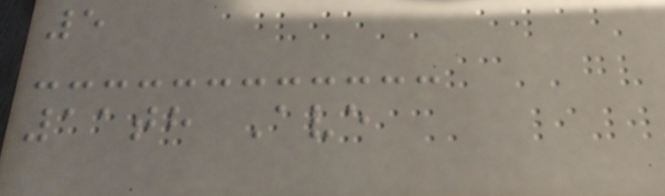5
11th Ave
